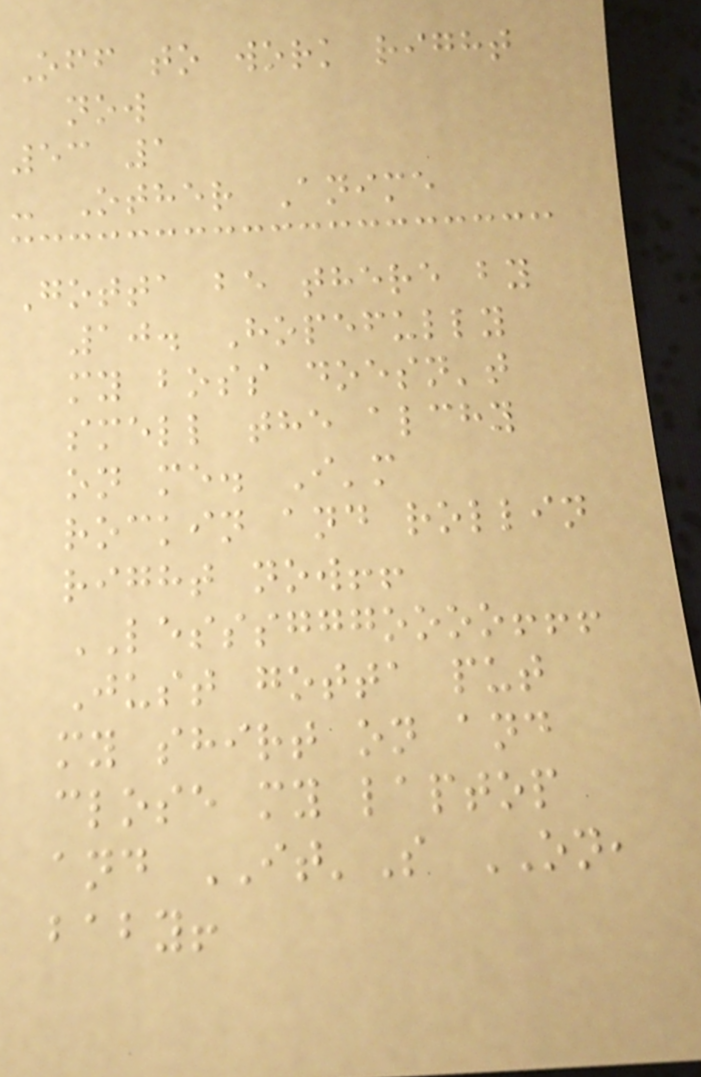Off to work right
now
53 1
- Other Anime
Gotta be there by
10. Hopefully
my boss doesn't
smell the alchy
on me. I'm
rockin and rollin
right now!!
LESSSGGGOOOO!!!
Just gotta put
my shirt on and
close my laptop
and IT'S ON,
baby!
